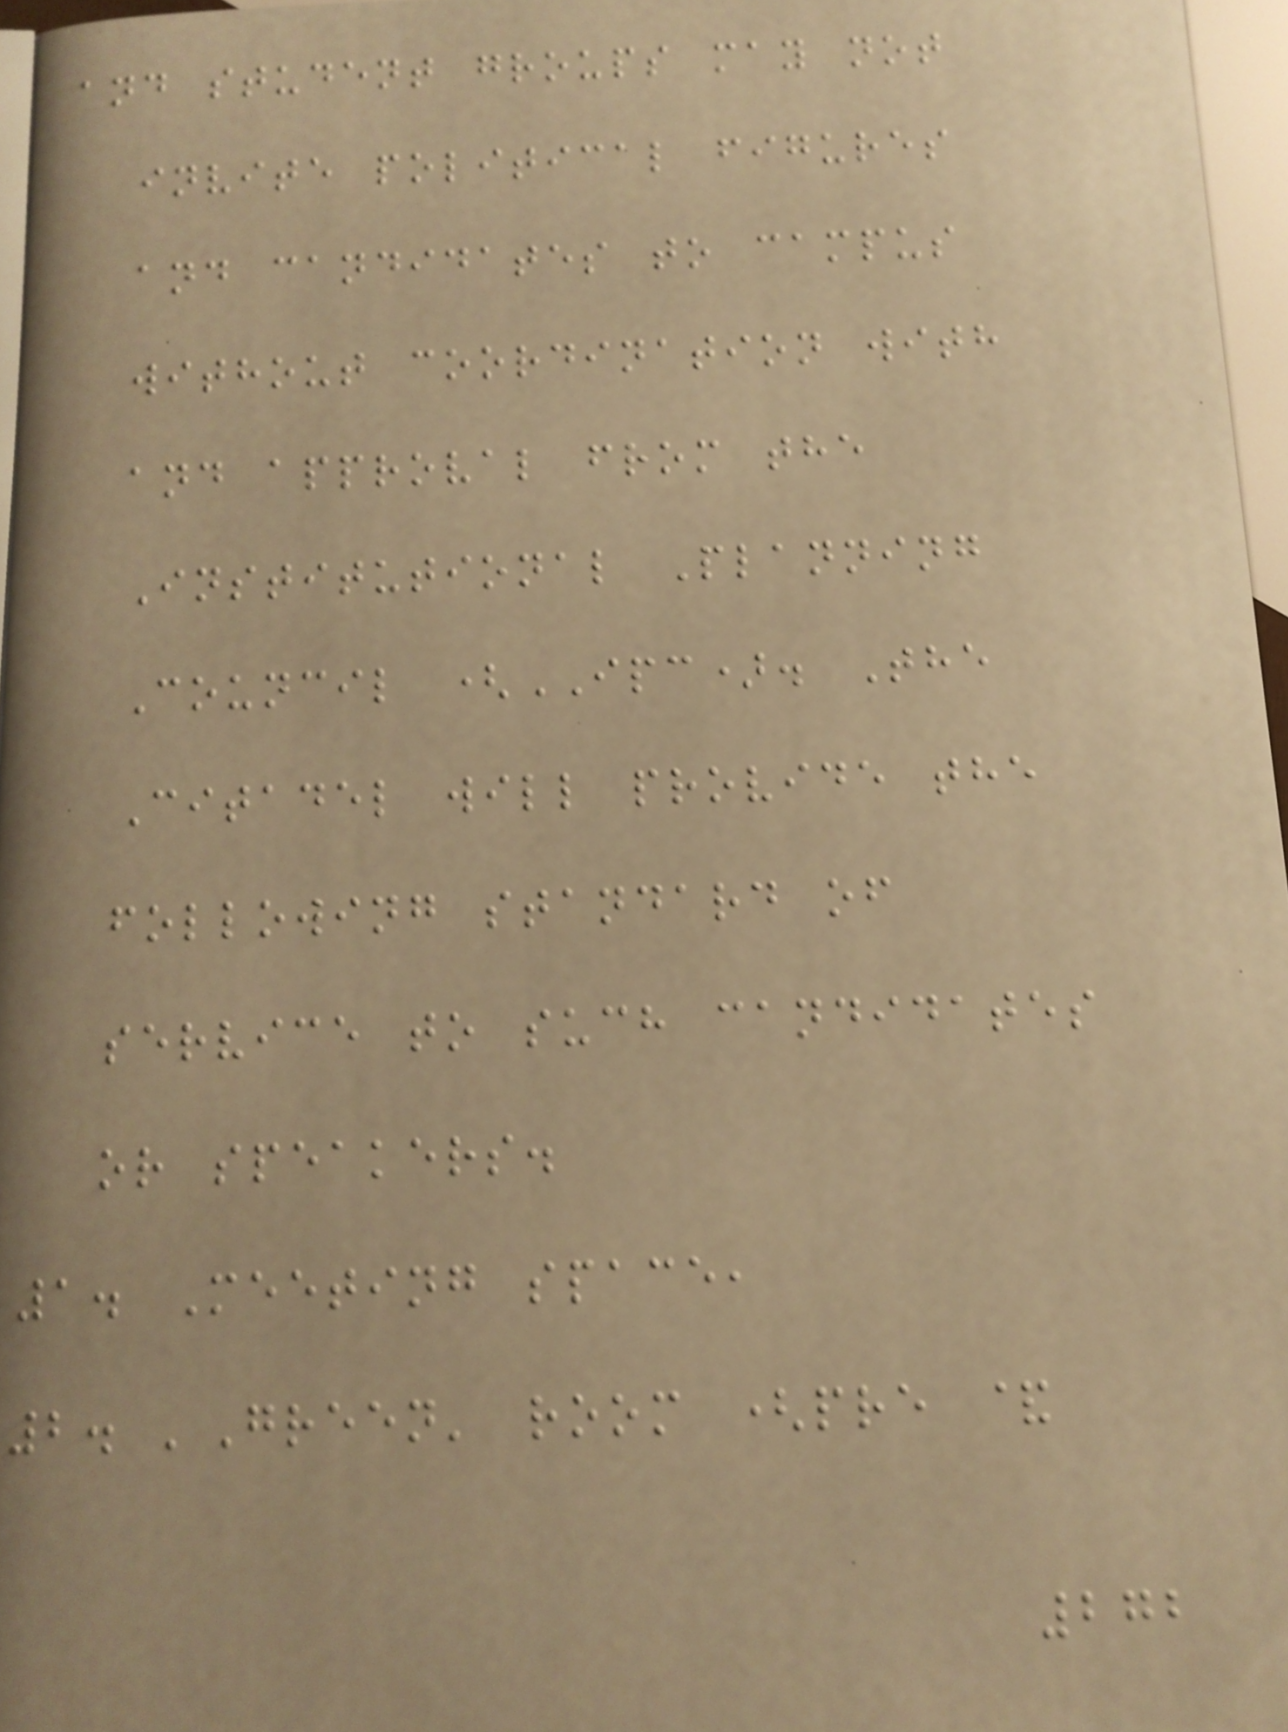and student groups may not
invite political figures
and candidates to campus
without coordination with
and approval from the
Institutional Planning
Council (IPC). The
Citadel will provide the
following standard of
service to such candidates
or speakers.
1. Meeting space,
2. 'Green' room (pre &
272
